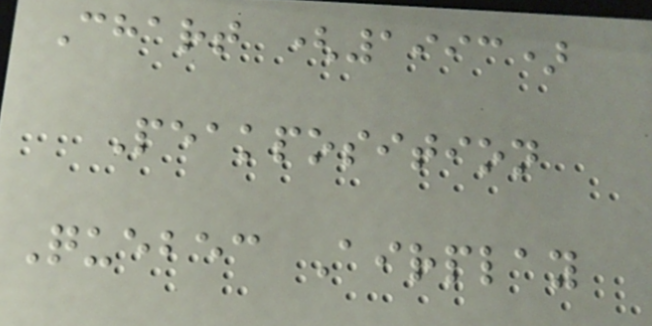Chart (1993)
Peakposition
Quebec Airplay
